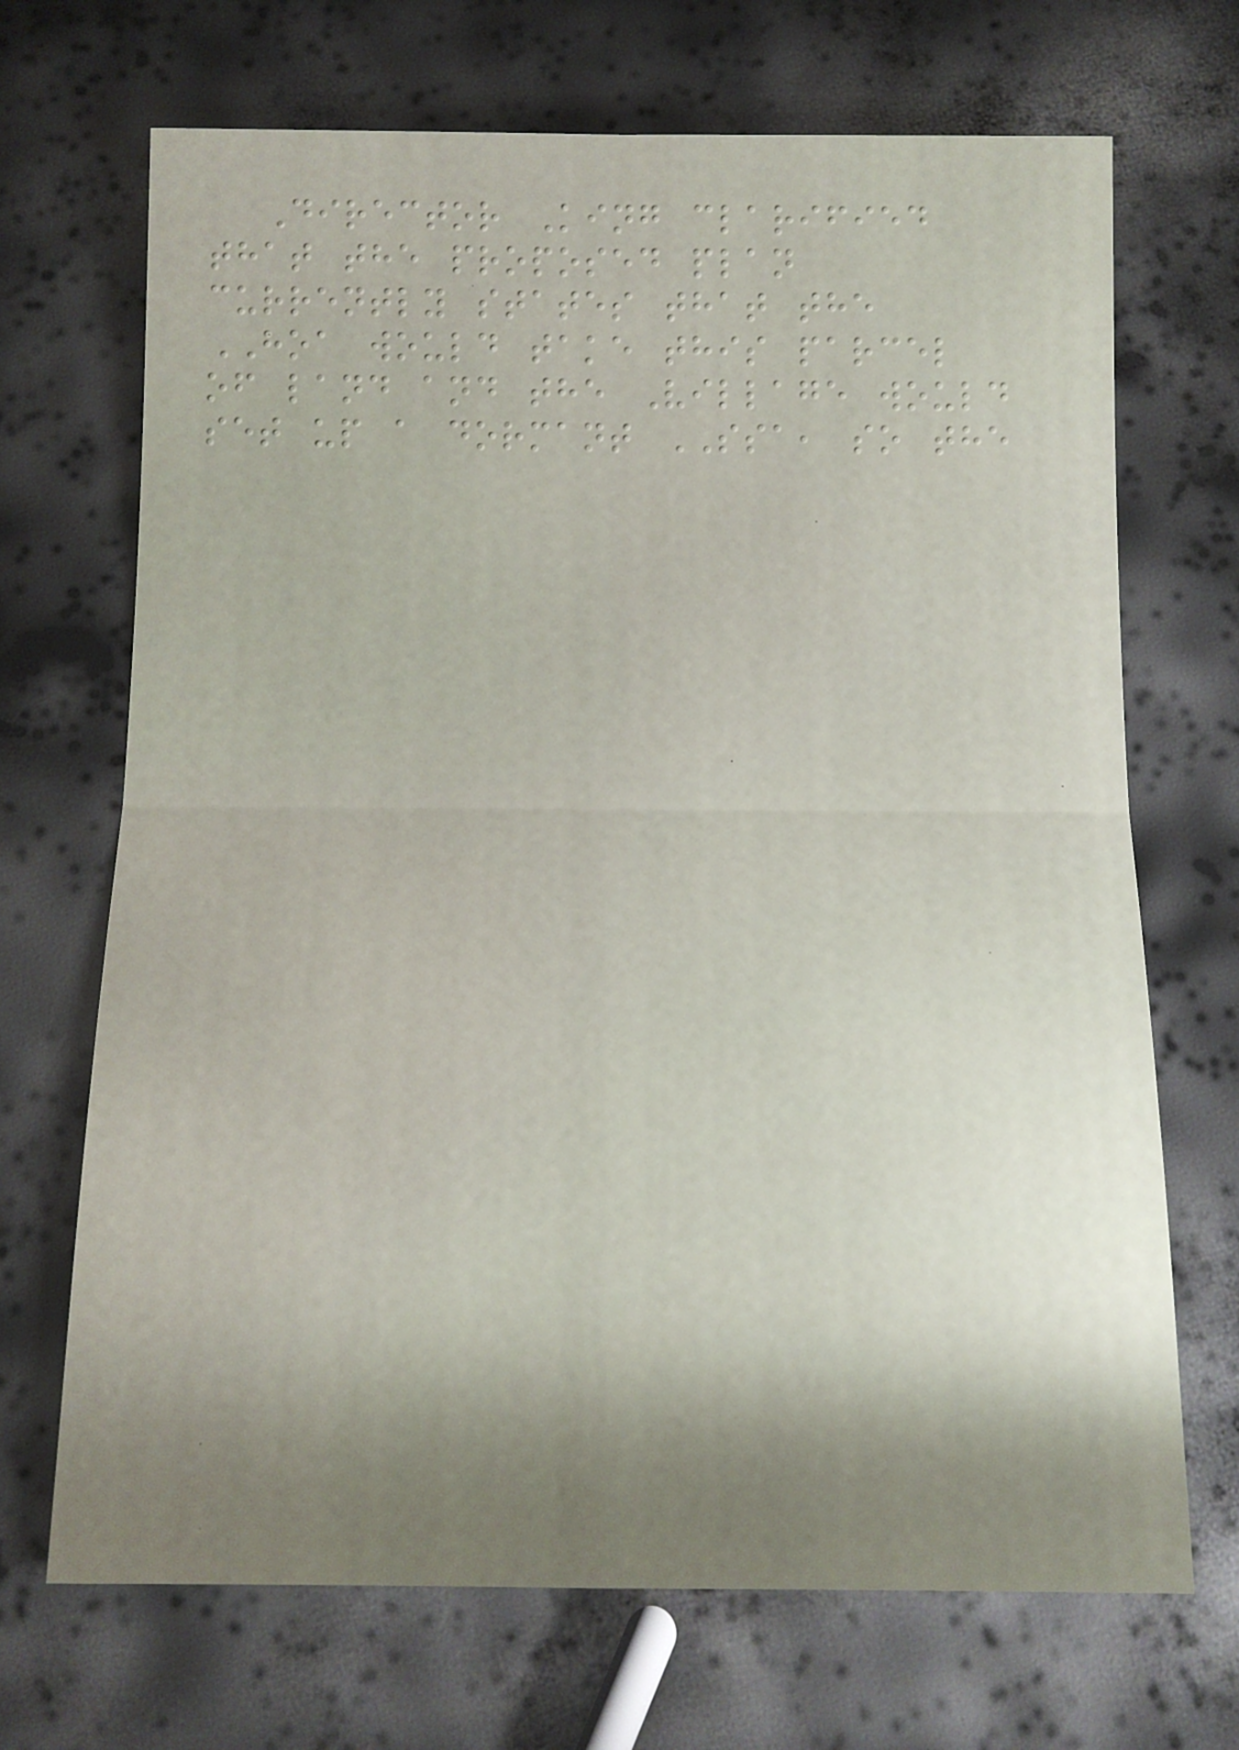Director King clarified
that the proposed plan
currently states that the
HOA would take this parcel
of land and the Village would
set up a dormant SSA, so the
